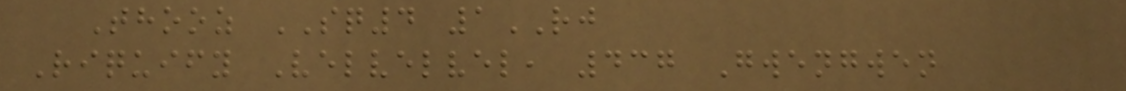Thooz SQ4 1RJ
Riquify Velvelvel, 437 Gwengwen
